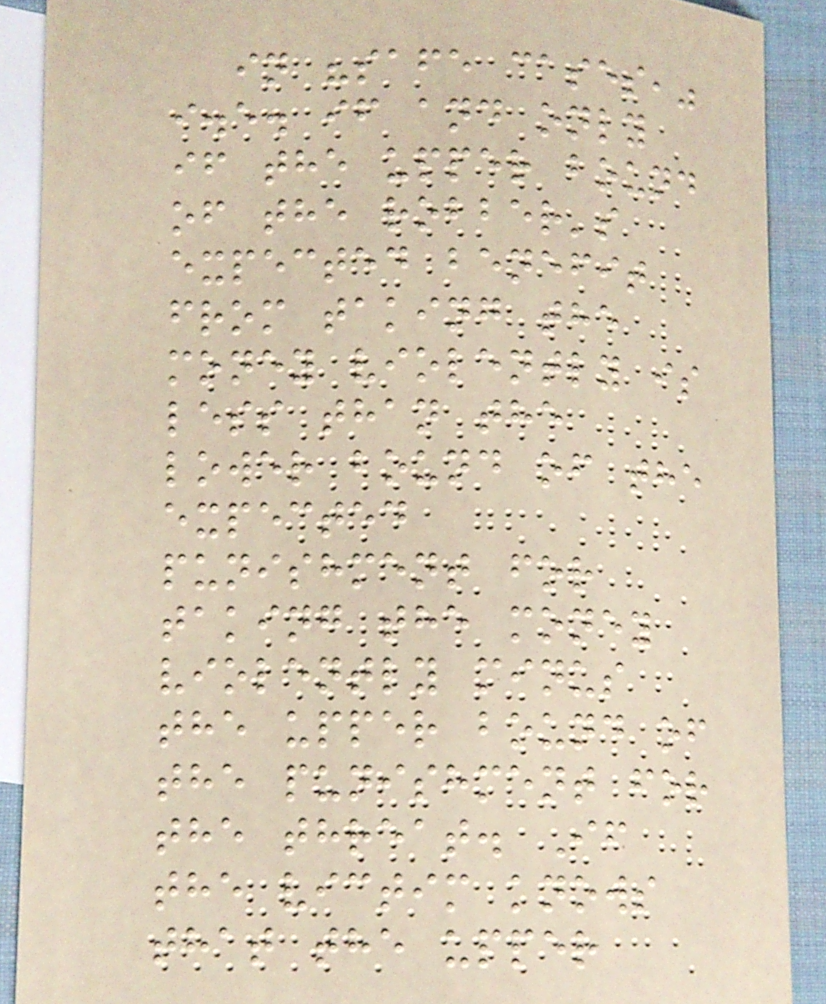in "safe cases,"
i.e. if and only
if the upper bound
of the robber's
expected benefit
from taking the
money violently is
less than the
lower bound of the
expected
punishment for
taking the money
violently minus
the upper bound of
the punishment for
the threat. If
the victim knows
that the upper
